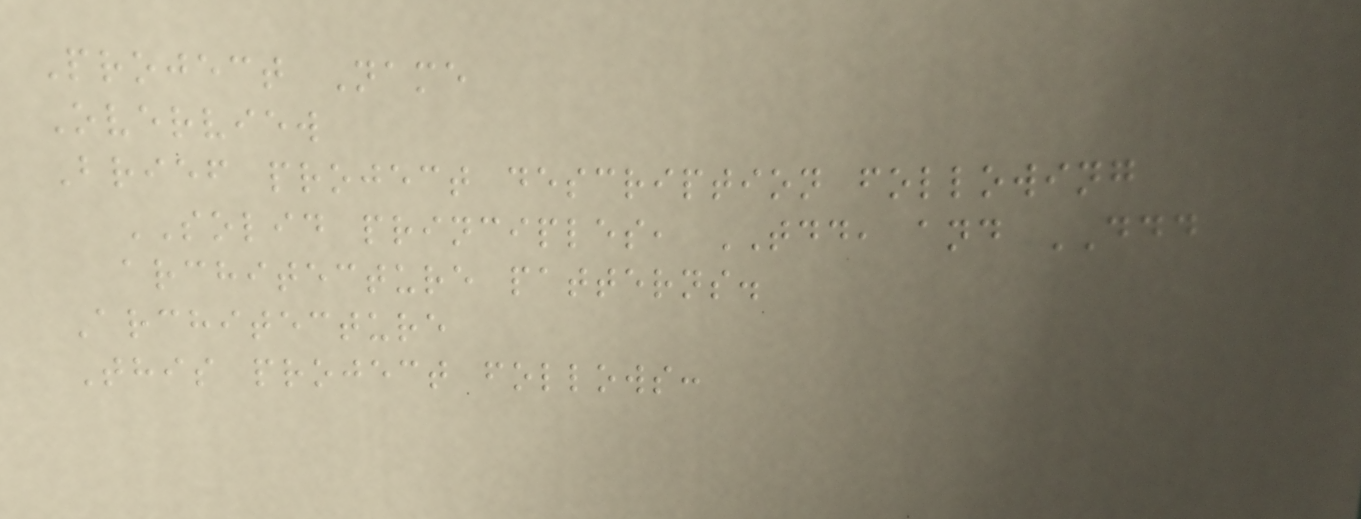Project Name
Overview
Brief project description following
SOLID principles, TDD, and DDD
architecture patterns.
Architecture
This project follows:
